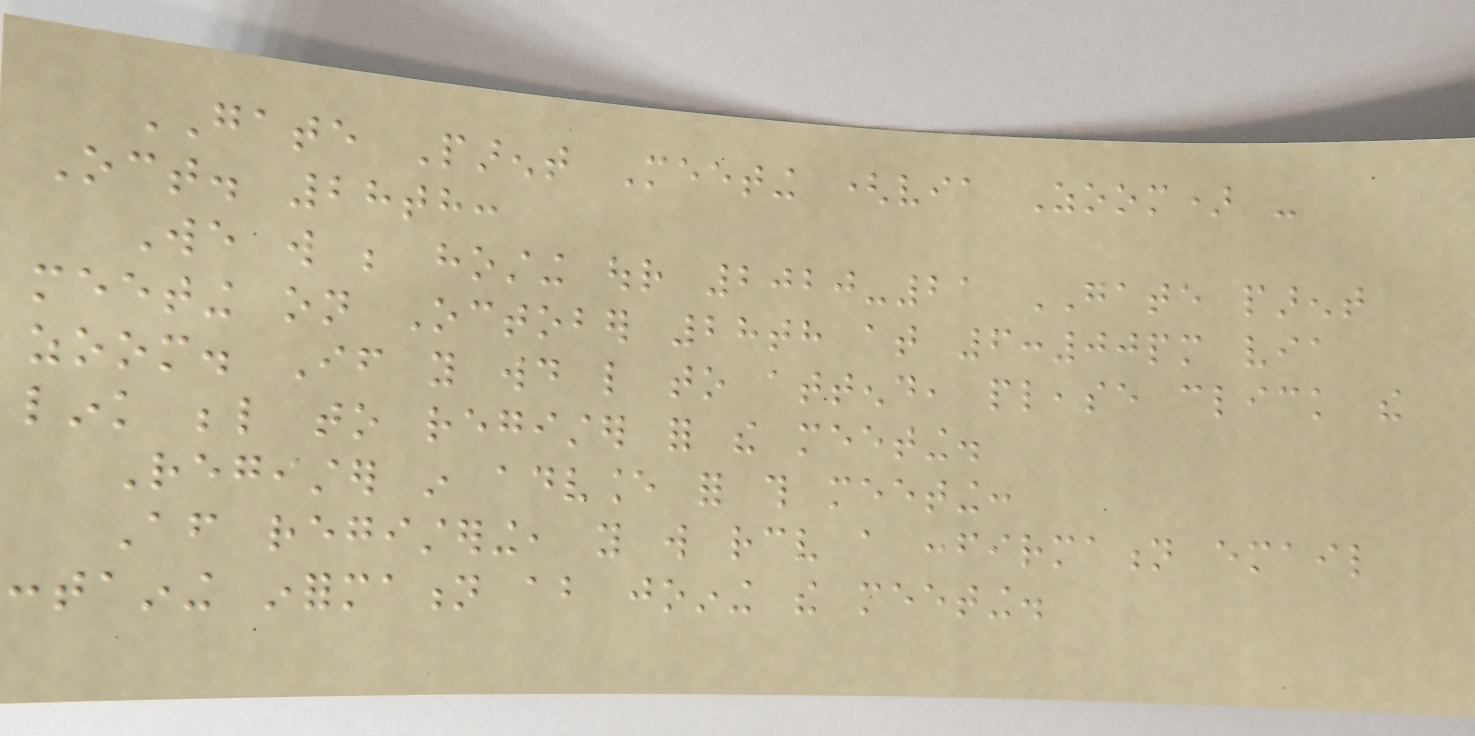GATE Parent Meeting (via Zoom) -
Oct. 28th:
We will be hosting our 2020-21 GATE parent
meeting on October 28th at 6:00pm via
zoom. If you would like to attend, please click the
link below to register for the meeting.
Register in advance for this meeting:
After registering, you will receive a confirmation email
containing information about joining the meeting.
